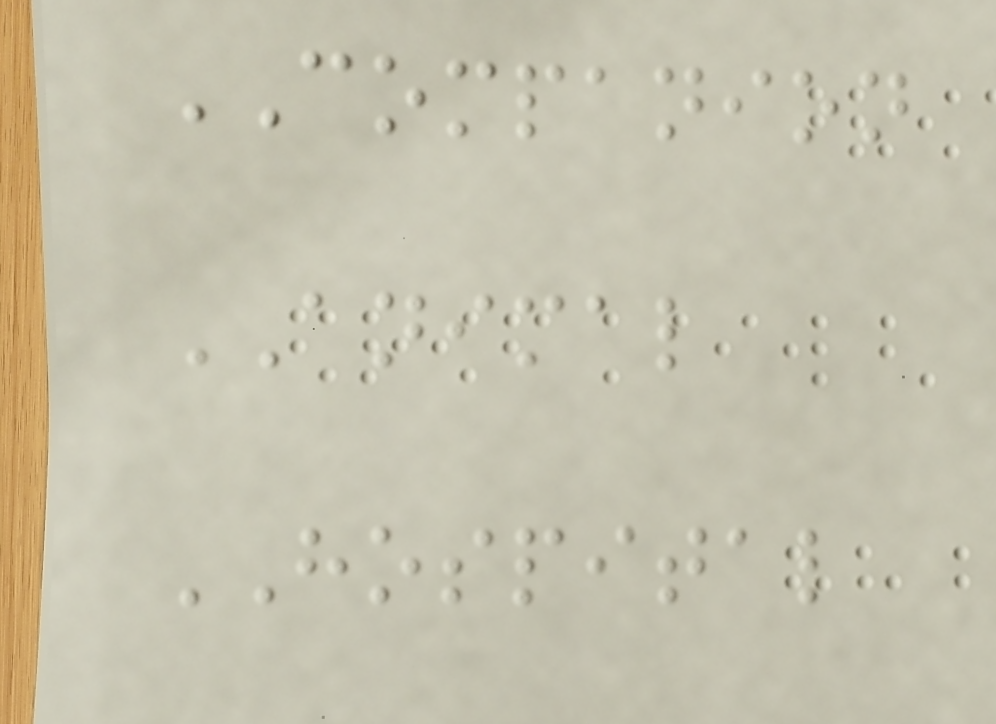COMPANION
ANIMAL
HOSPITAL
